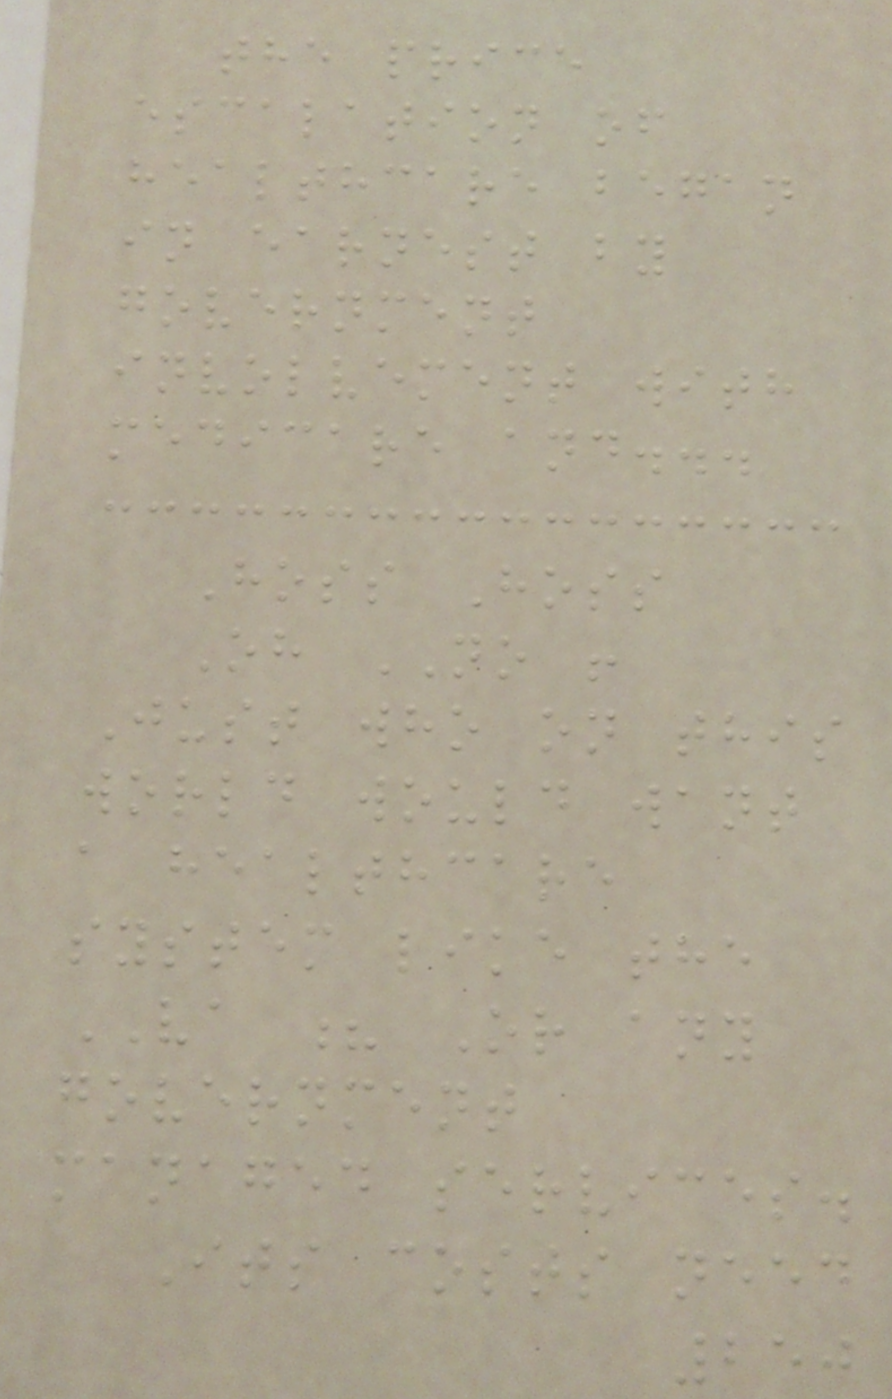the price
escalation of
healthcare began
in earnest by
government
involvement with
medicare and...
Hoss Hoss
Oh NO !
Just who on this
world would want
a healthcare
system like the
VA ? Or any
government
managed services.
Its costs need
250
